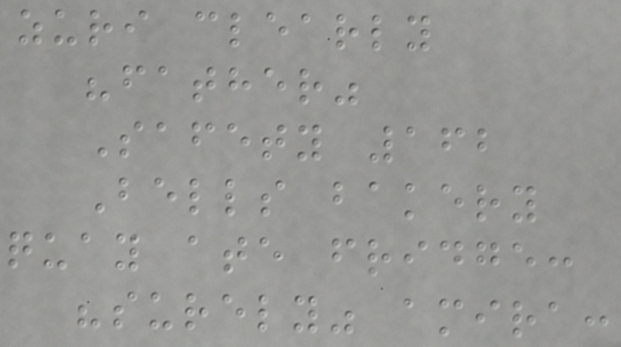zuri clearly
"father"
Safety 162
Bells bakery
quay ate fridge:
"surely" amira:
